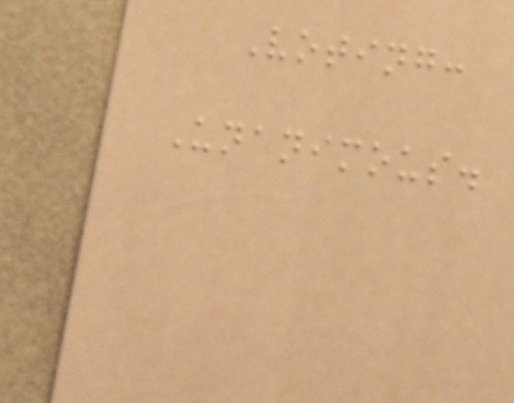Voting:
Unanimous.
